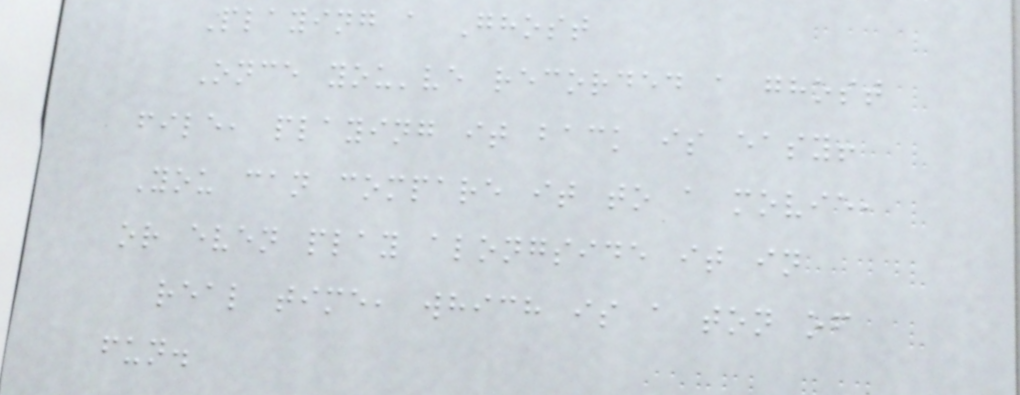Playing a Ghost
Once you've recorded a ghost
file, playing it back is easy!
You can compare it to a movie,
or even play alongside it in
real time, which is a ton of
fun.
